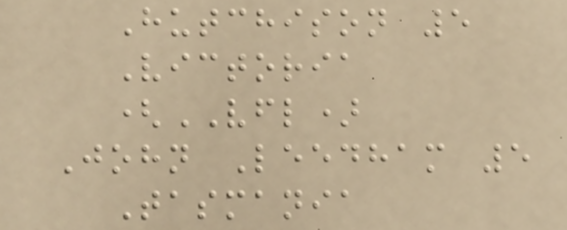Hutchison 5
Victoria
(VFL)
John Leedham 5
Tasmania
